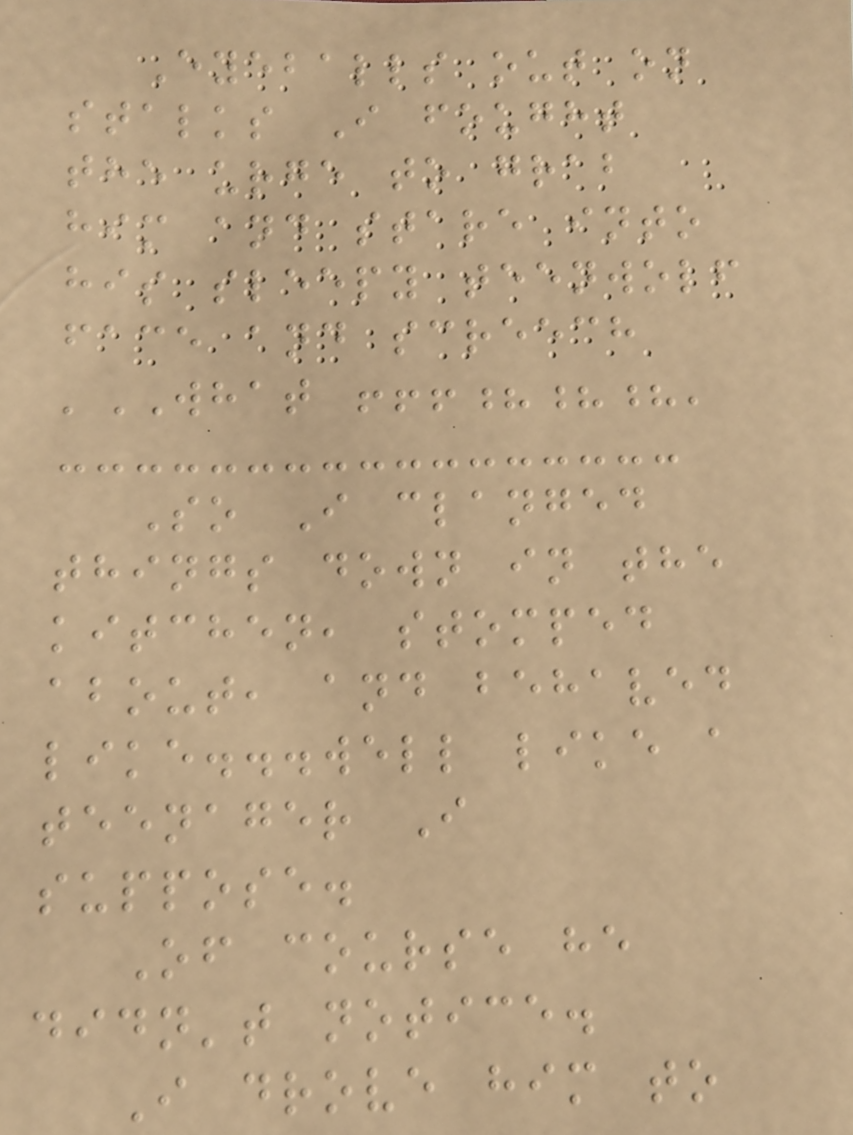Eyeballs out on
stalks I fought
the urge to grab
him and stare into
his sleepy teenwolf
face and screech
'WHAT !!!???'
So I clanged
things down in the
kitchen, stomped
about, and behaved
like...well like a
teenager I
suppose.
Of course he
didn't notice.
I drove him to
